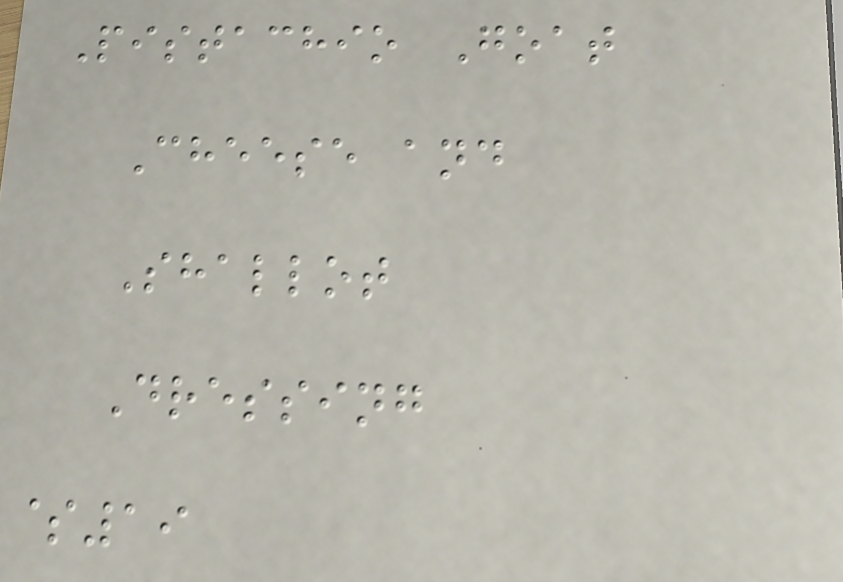Pistachio Goat
Cheese and
Shallot
Dressing
$19
